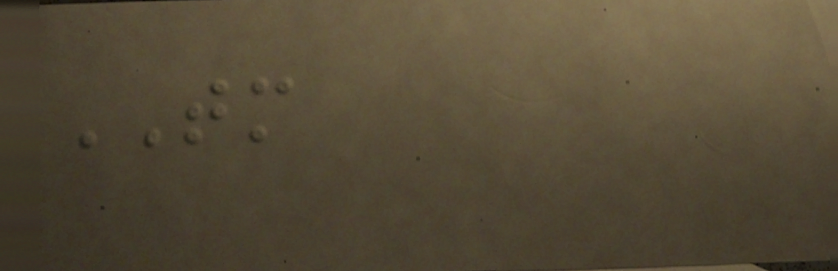TM
